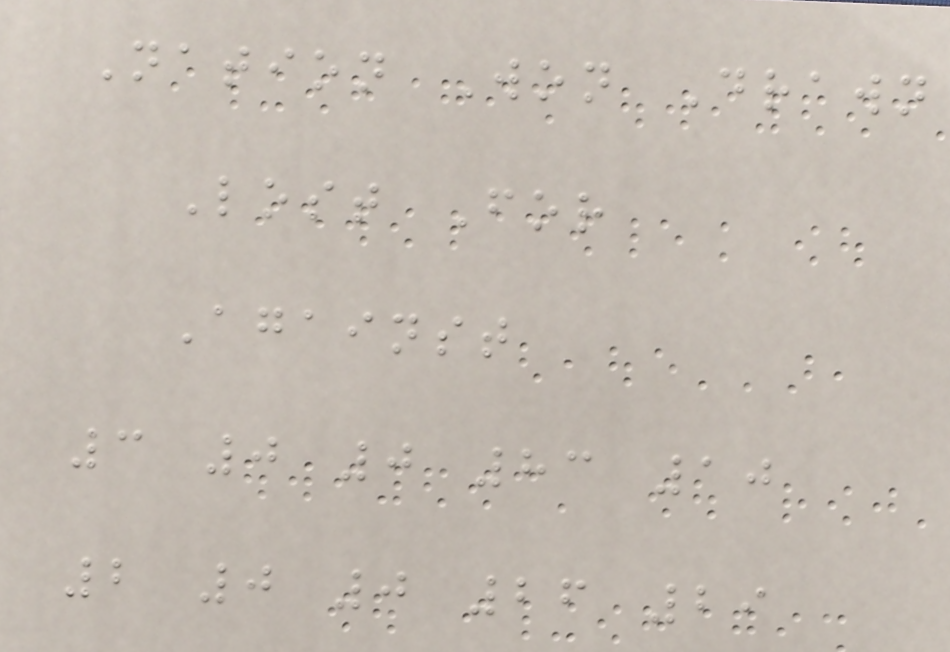Nation Won Drawn
Lost For
Against
3 0 0 83 10
2 0 0 26 29
